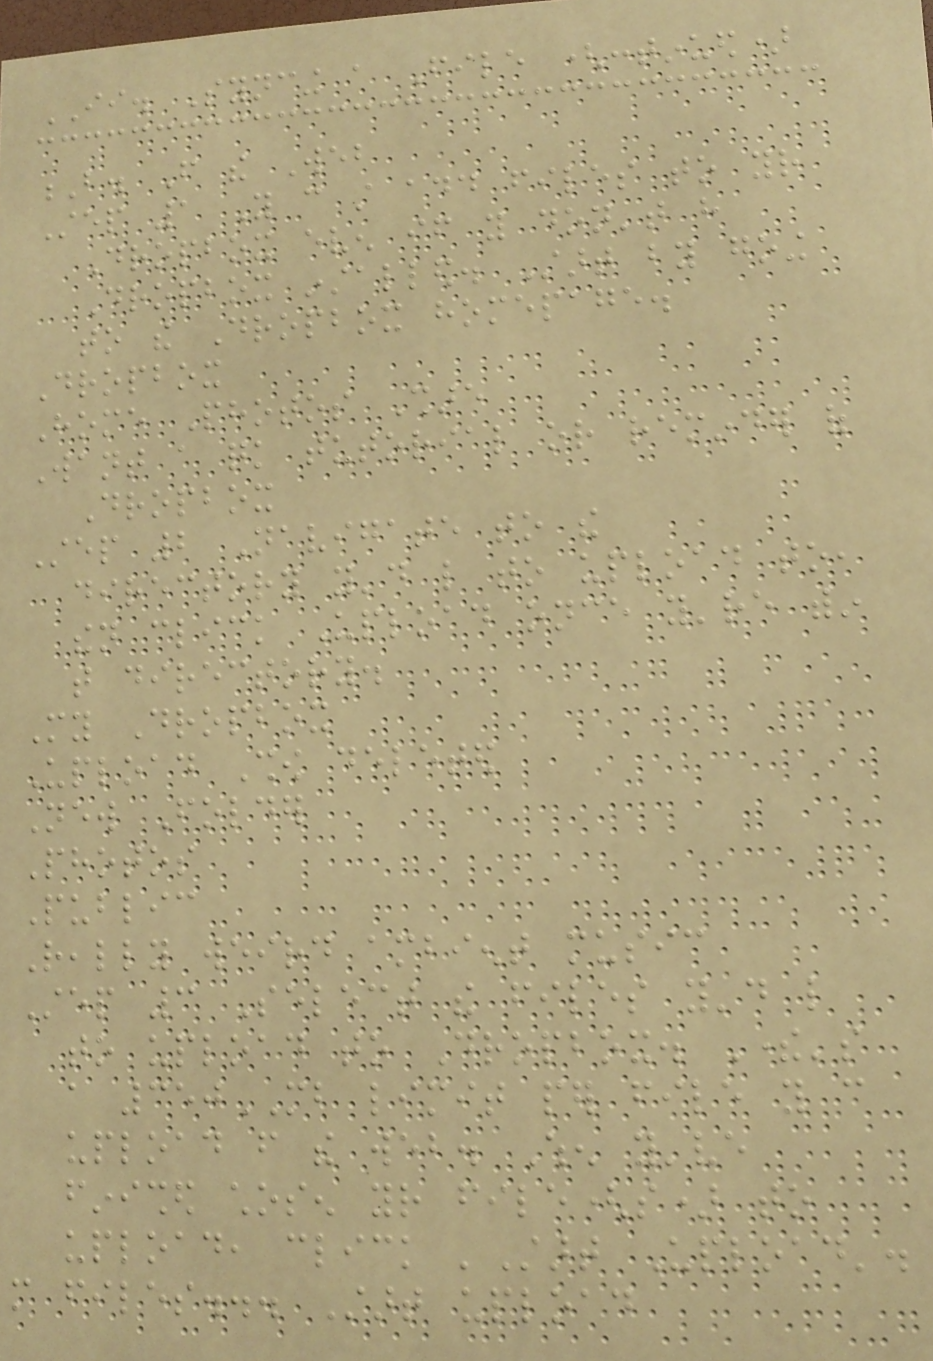II. Syncing a File (continued)
B. From the Web
Step 1 You can still add files to your
Dropbox even if you don't have
Dropbox installed. Start by going
to the Dropbox homepage.
Dropbox
Home Photos Share
Want a quick tutorial or reminder of
Dropbox
Step 2 Navigate to the
directory you'd like to upload to,
then click Upload once you're within
that directory.
My Dropbox
Upload Show deleted
New Folder
Photos
Public
Really weird ambient music
Step 3 Select the files you'd like
to upload to Dropbox. There's
a 350MB limit per file you can
upload from the web. When you've
finished chosen your file(s) to
upload, click 'Start Upload'.
more files... Start upload
